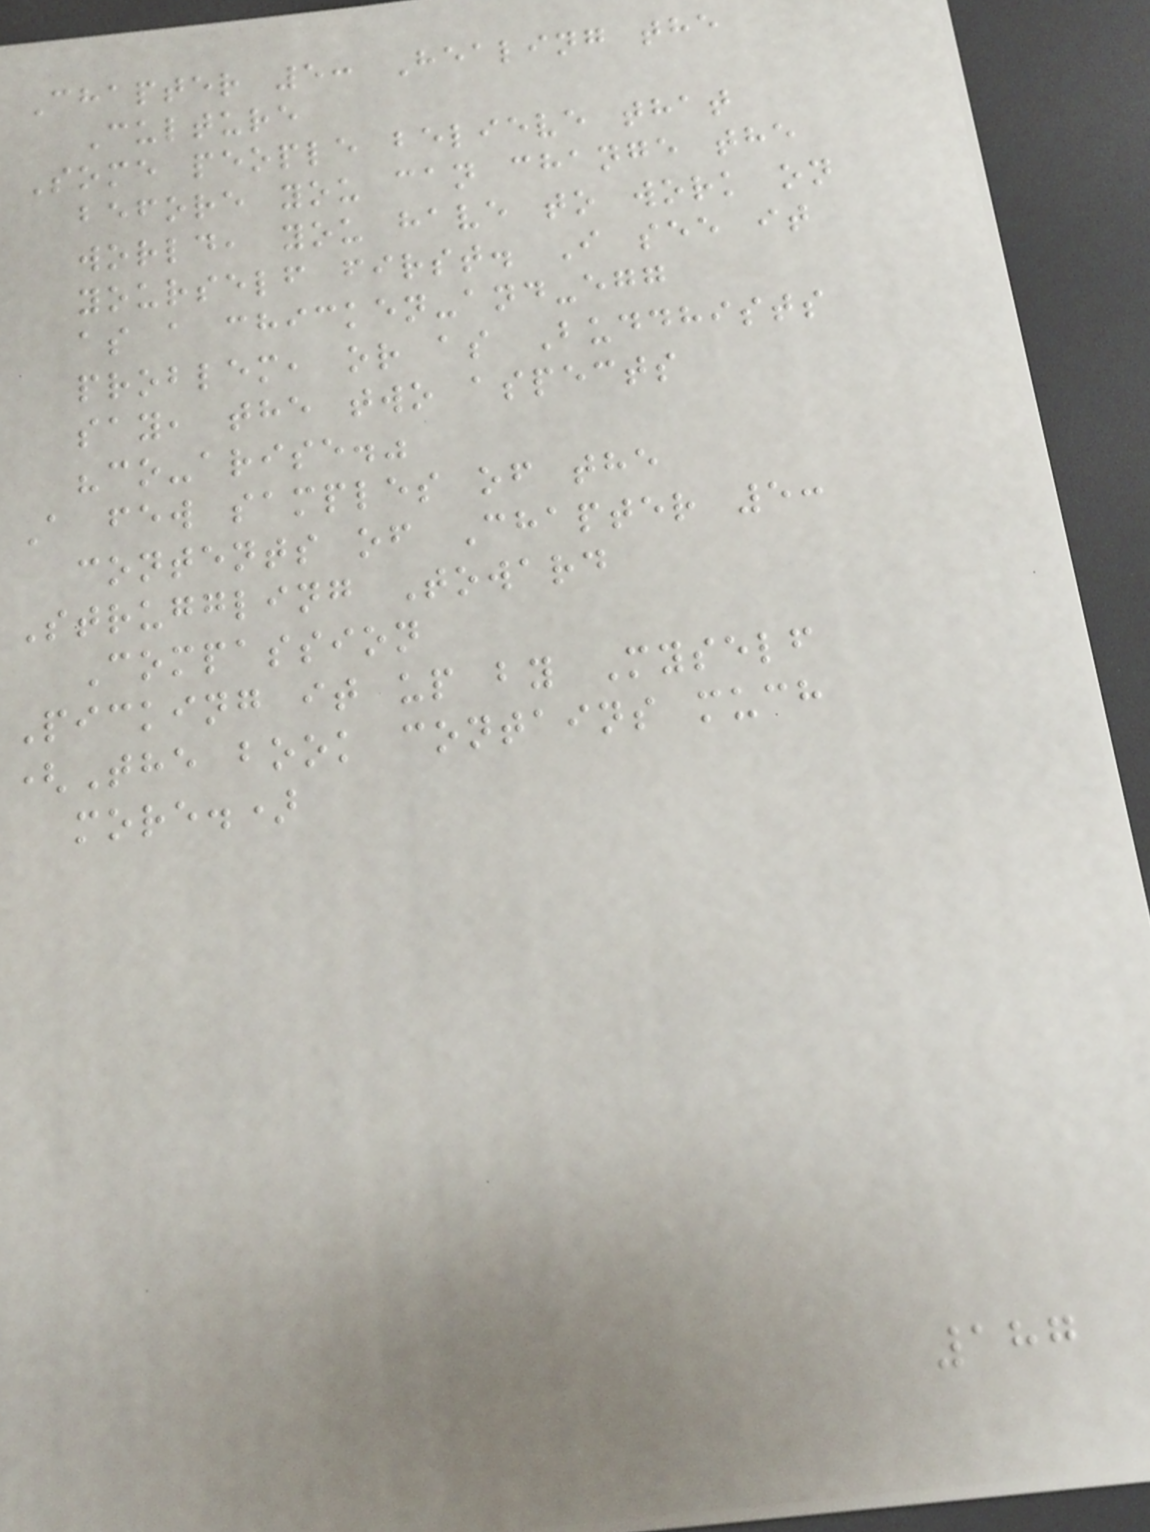Chapter 5: Healing the
Culture
Some people believe that
before you can change the
world, you have to work on
yourself first. I see it
as a chicken-and-egg
problem, or as Buddhists
say, the two aspects
"co-arise."
A few samples of the
contents of Chapter 5:
Struggling Toward
Compassion
Picking it up by Myself
(The book contains much
more.)
187
